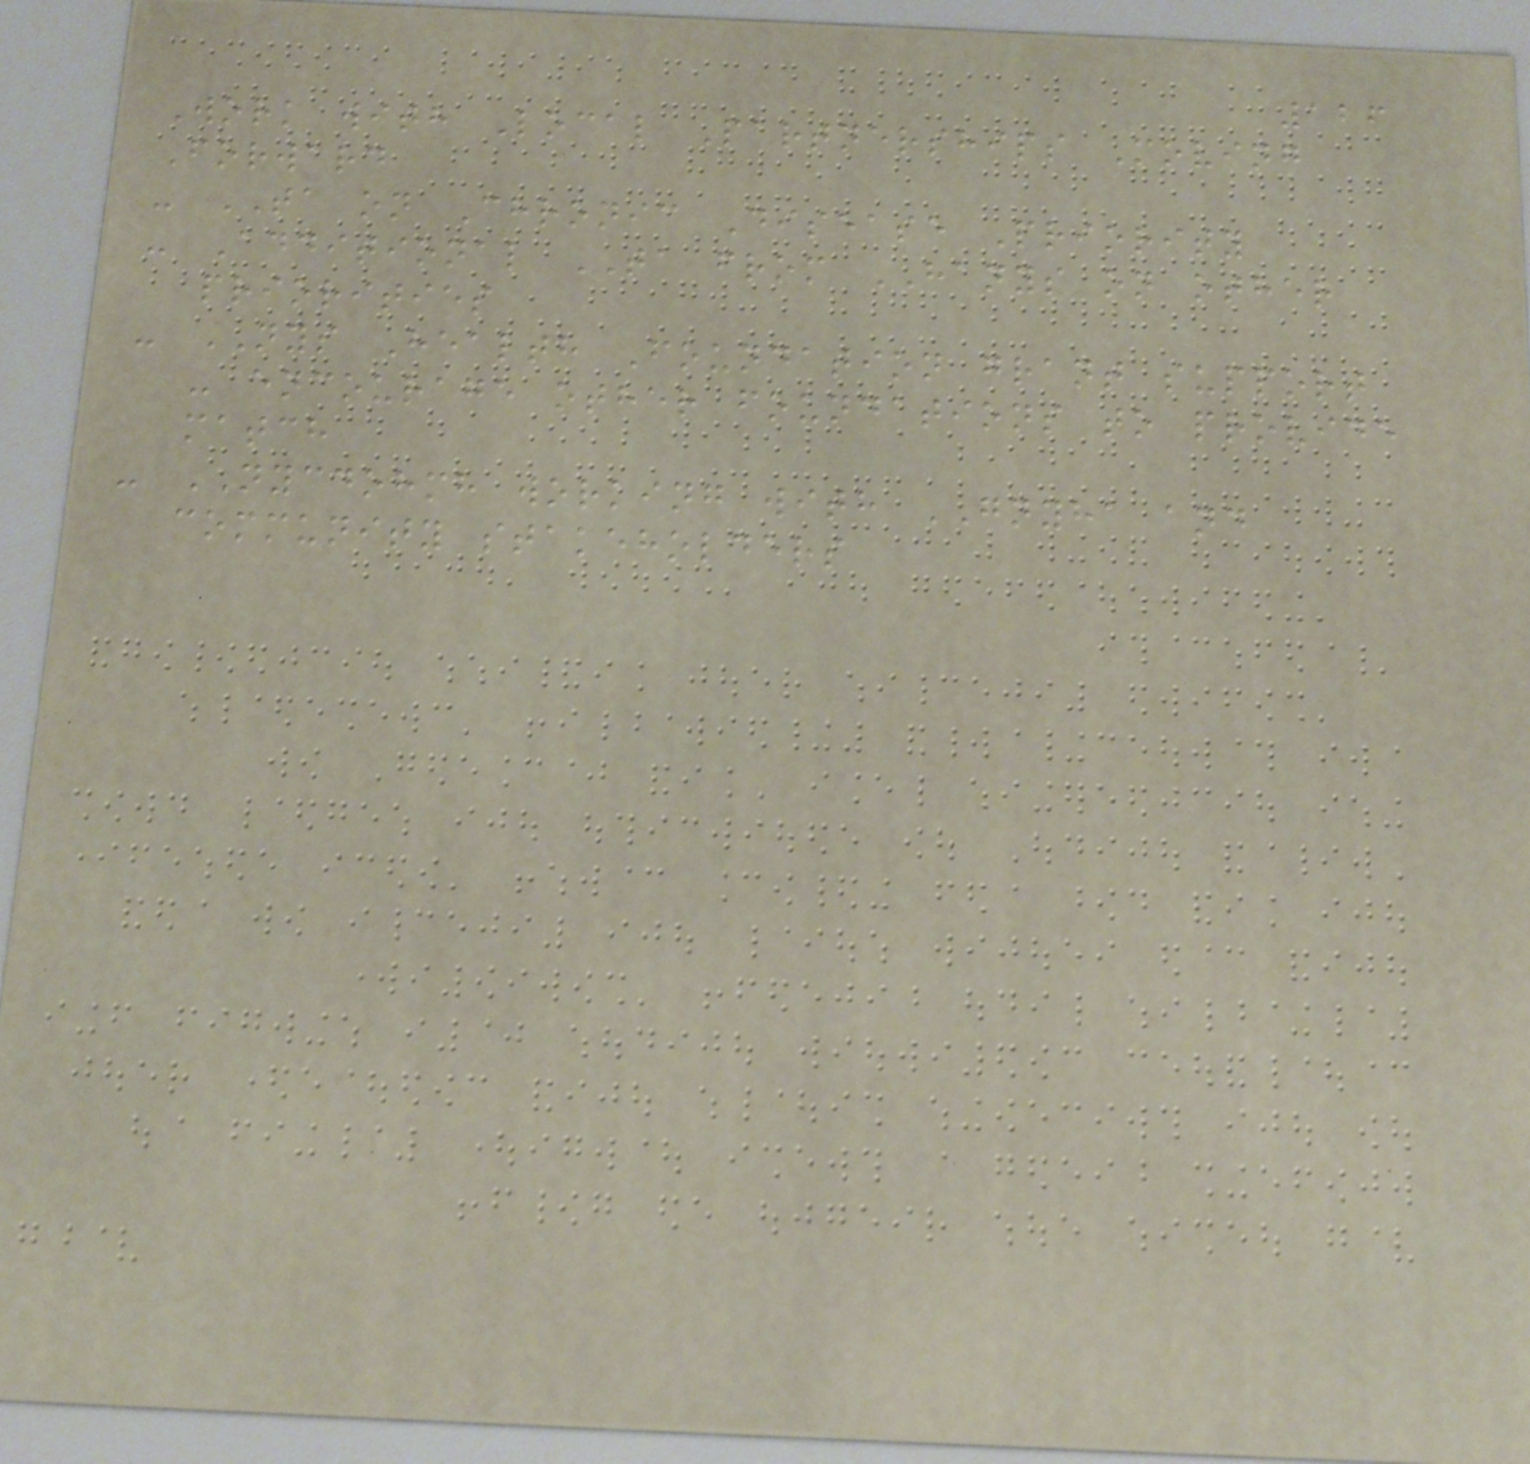126
Work with Local Partnerships Moving
Forward
- TA on Chronic Disease Priority
- Additional TA from HANYS on other
priorities
- NYS Health Foundation grant support
- encourage other foundations to provide
match
- NYCDOHMH working with GNYHA and
community stakeholders
